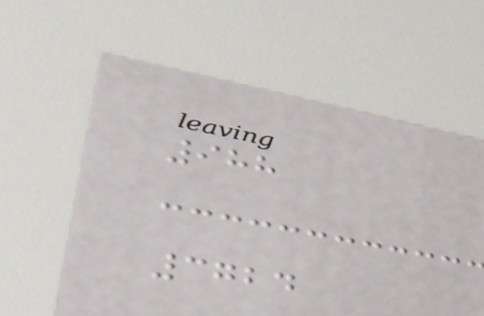988
3724
